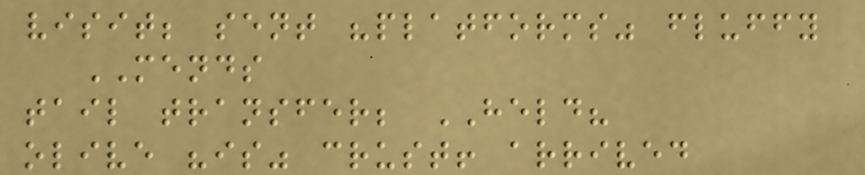visit; sent "platforms" fluffy
MENDS
tail transfer; HELD?
olive "is" crust! arrived
